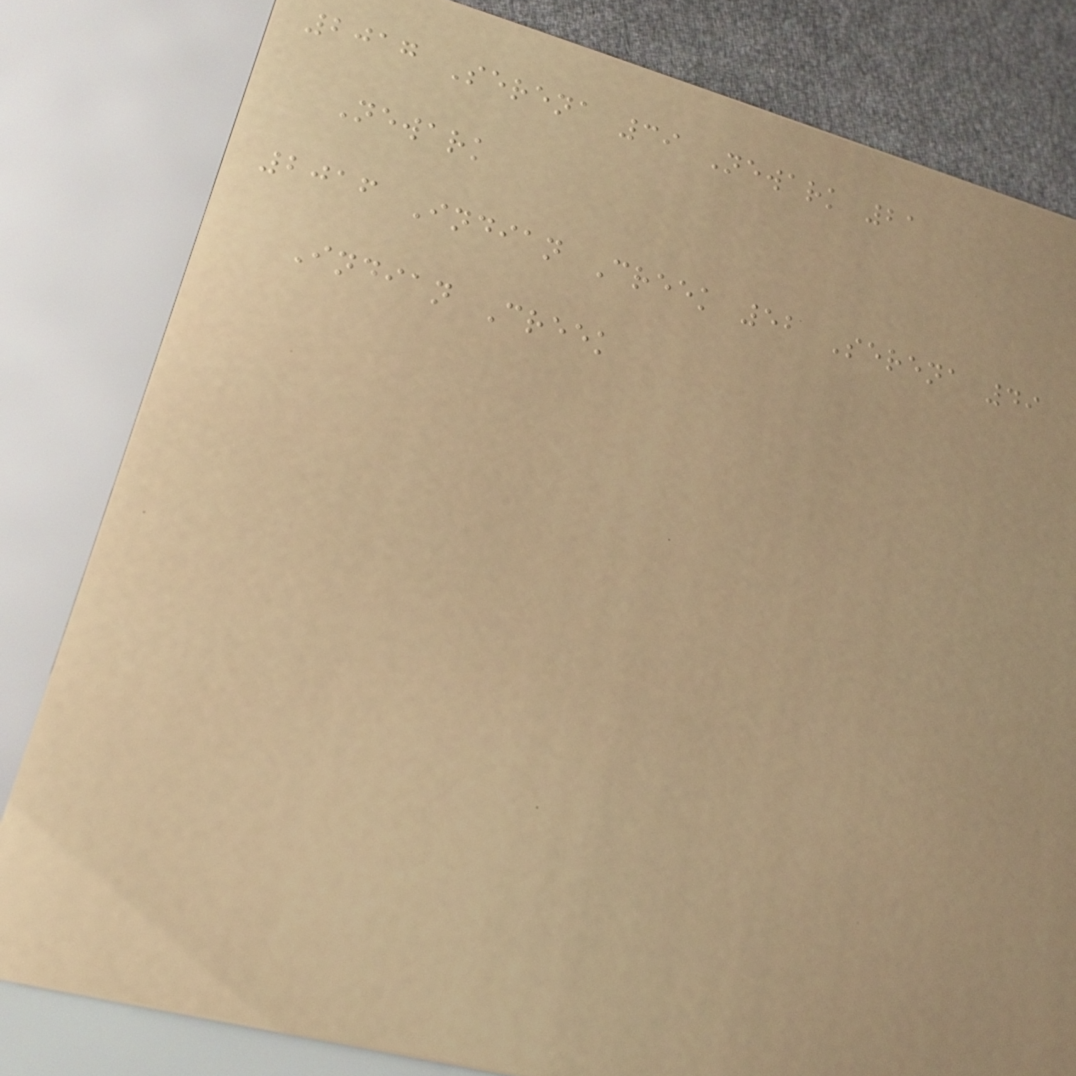2017 Serena 39 Newark 21
Newark
2016 Indian Creek 52 Serena 49
Indian Creek
